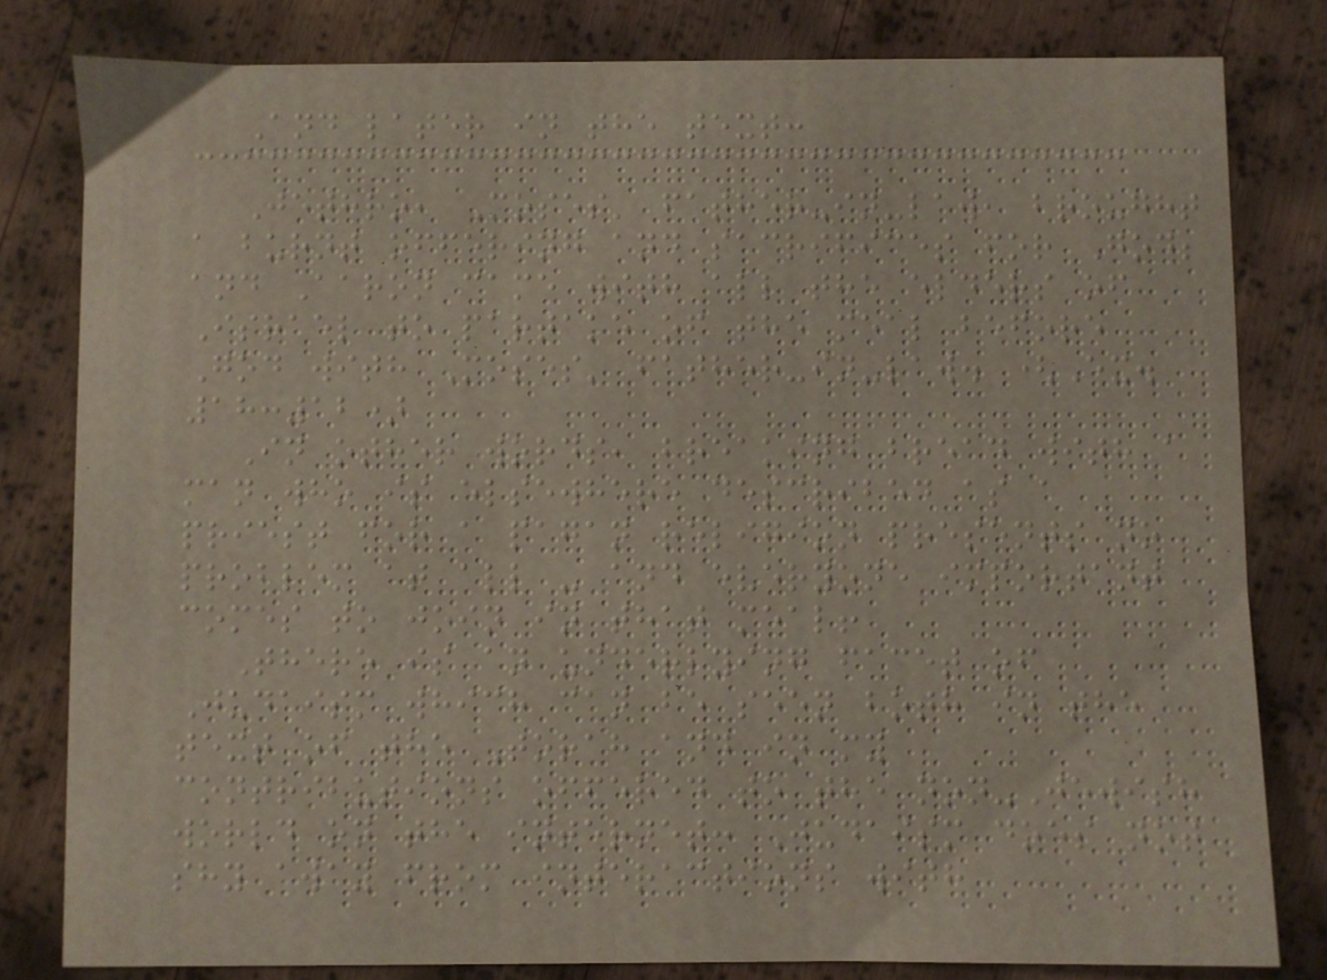And later in the text:
Jethro, Moses' father-in-law, brought
a burnt offering and sacrifices for God;
and Aaron came with all the elders of
Israel to partake of the meal before
God with Moses' father-in-law. (Ex.
18:12)
In other words, breaking bread with a
man who is elsewhere described as a
priest for a pagan religion presents no
problem at all - and everyone important
comes to join in that meal!
There is an underlying facet of
Judaism which can be seen both in the
text of the Torah and in my
contributions offered to the non-Jewish
world on the internet: Judaism does not
shy away from interactions with
